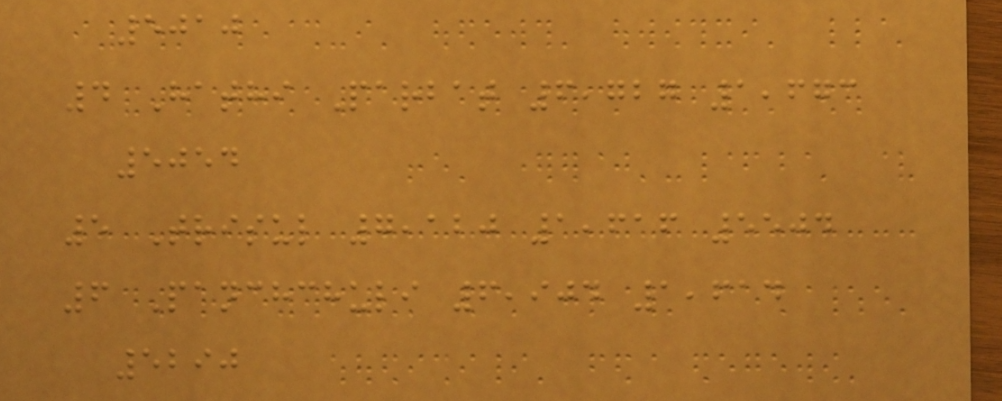5010
4 Hathi Parbat 6,727 1,673
5054
5 Trisul 7,120 1,616 5504
6 Panchchuli 6,904 1,614
5290
